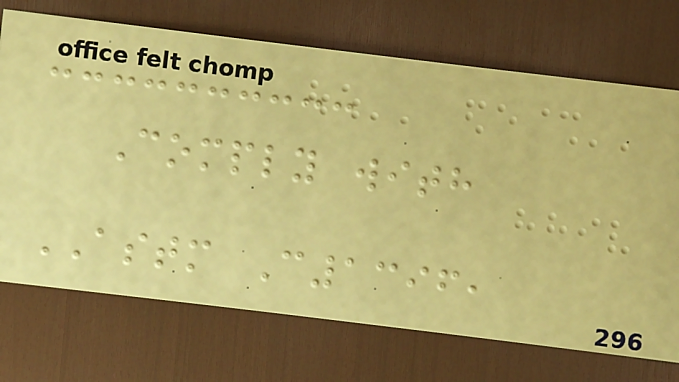Comply with
ASTM C1396,
